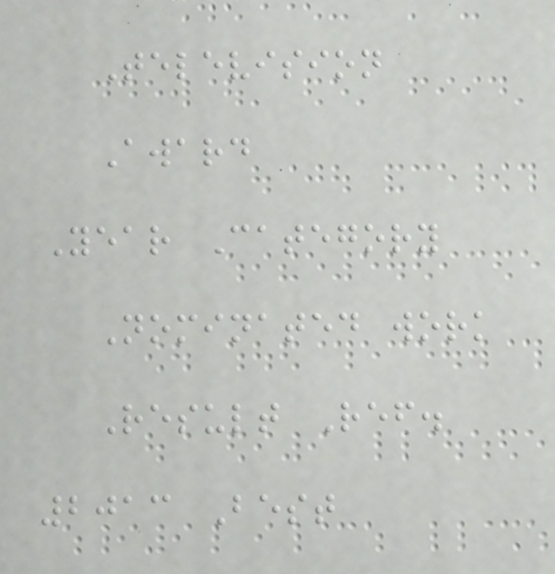Television
Award
Year Category
Nominated work
Result Ref.
2013 Best
